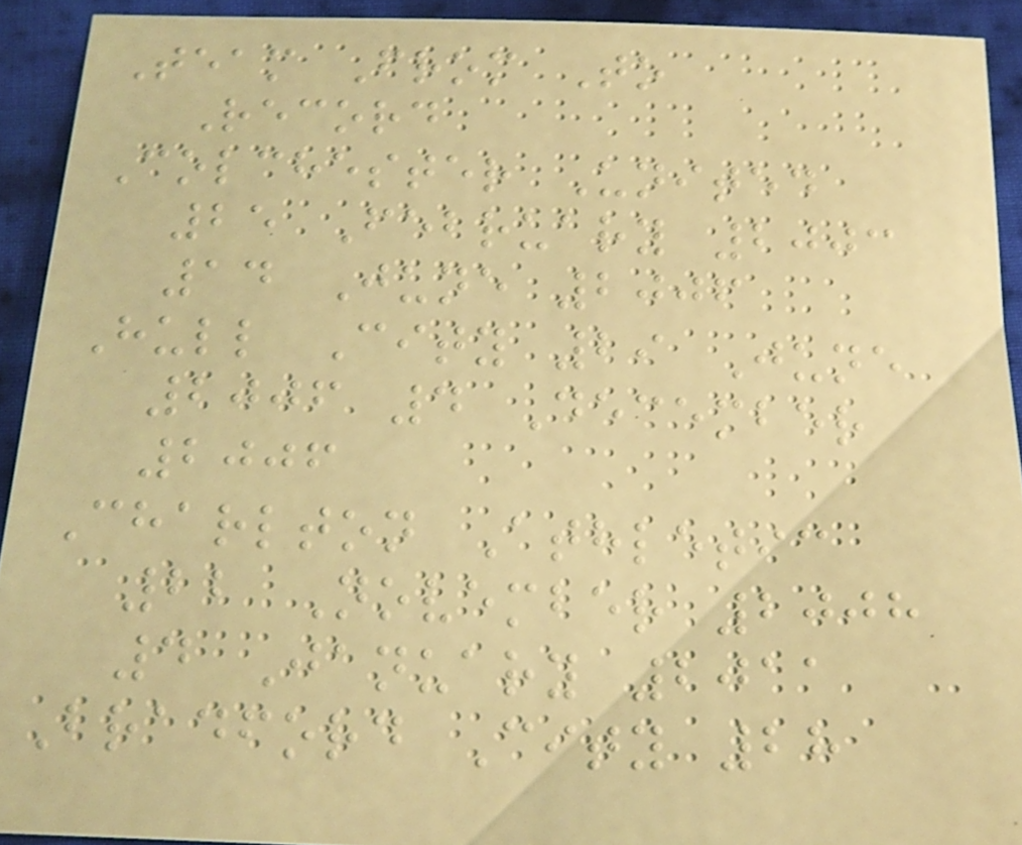Team From To
Record
Colchester United
25 February 2003
14 June 2006
Hull City 29 June
2006 4 December
2006
Charlton Athletic
22 November 2008
4 January 2011
Bradford City 28
